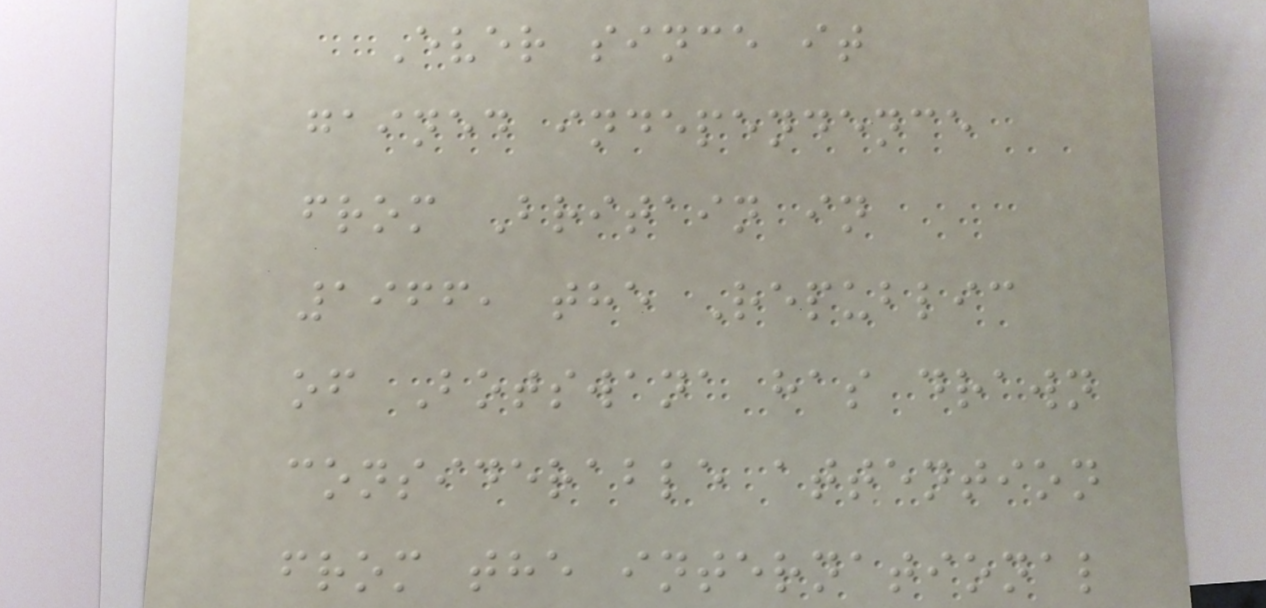Ever since it
gained independence
from Britain in
1966, the Republic
of Botswana has drawn
considerable attention
from the international
